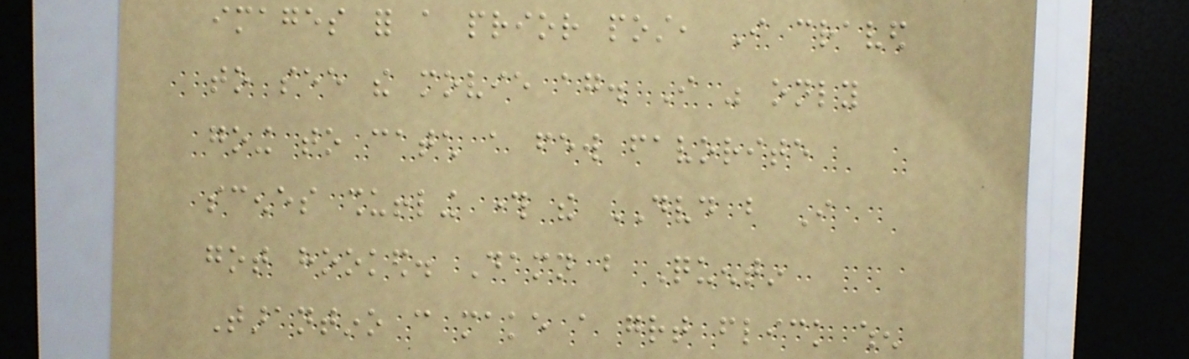images for a prior post, I craved
to see the movie again. I was only
going to catch a few favorite
scenes shuffling through the DVD but I
got hooked. Damn but Quentin
Tarantino can make a great flick when
